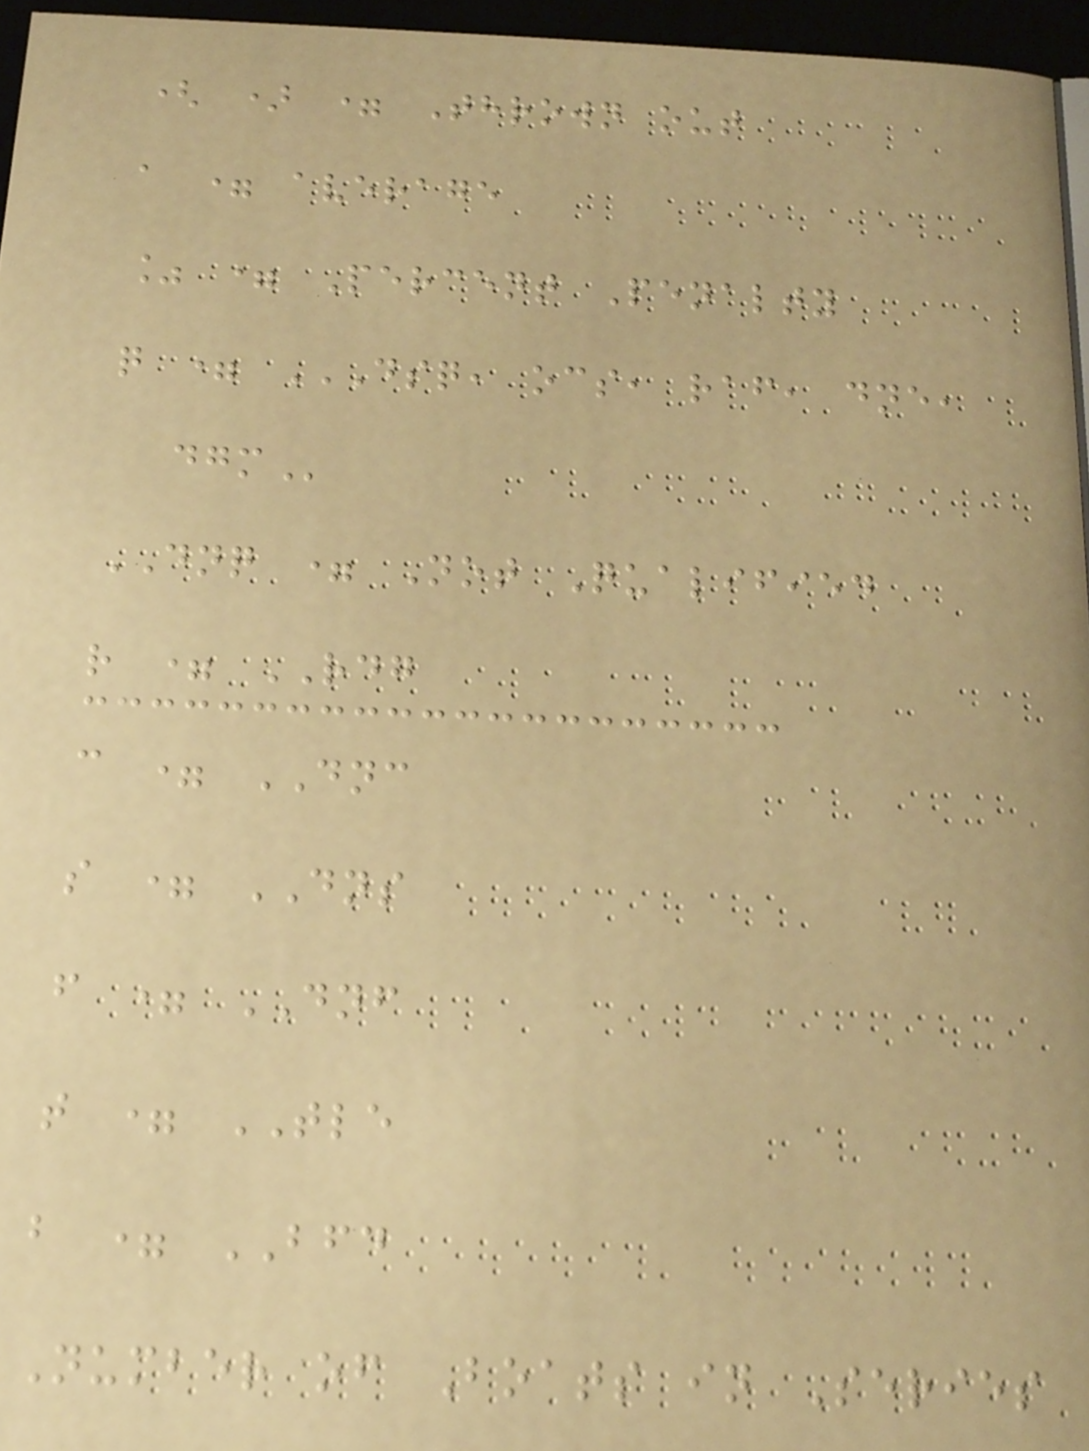( ) = Thrown out
a = average
% = Percent Penalty
q = DSQ, OCS, RAF, DNE,
DGM
DNQ = Not Qualified
r = RDG
c = DNC
s = DNS
f = DNF
t = TLE
b = BFD
Number of Boats in Series
